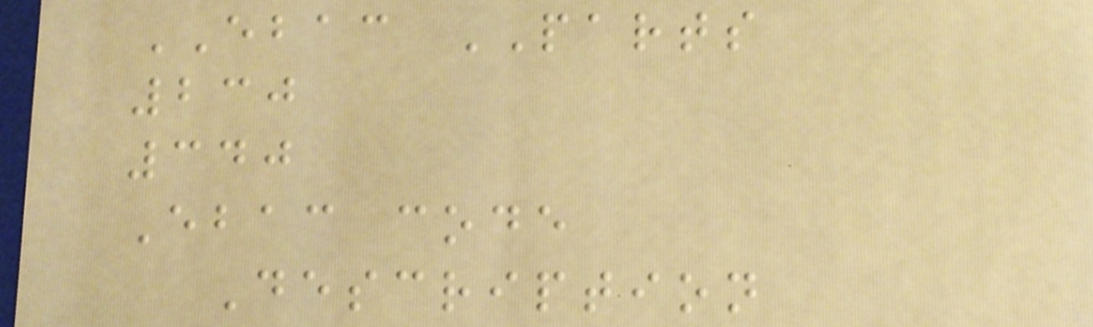EBAC PARTS
230
340
Ebac code
Description
